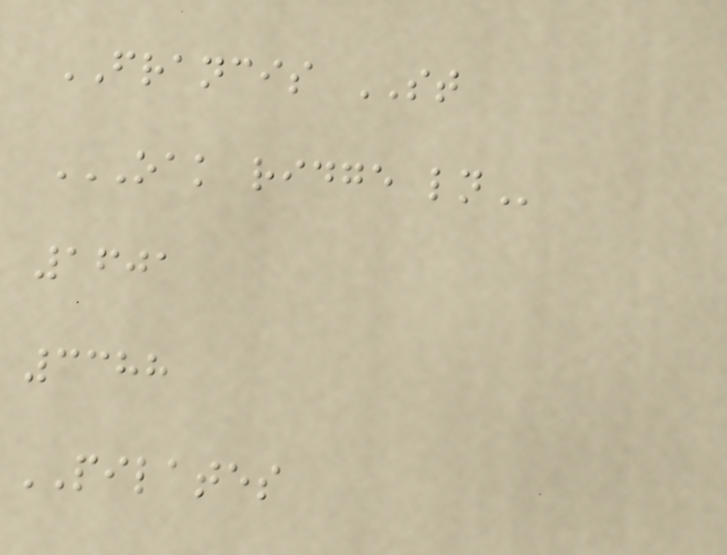FRANCIS ST
OAK RIDGE LN
1601
3388
PILATES
